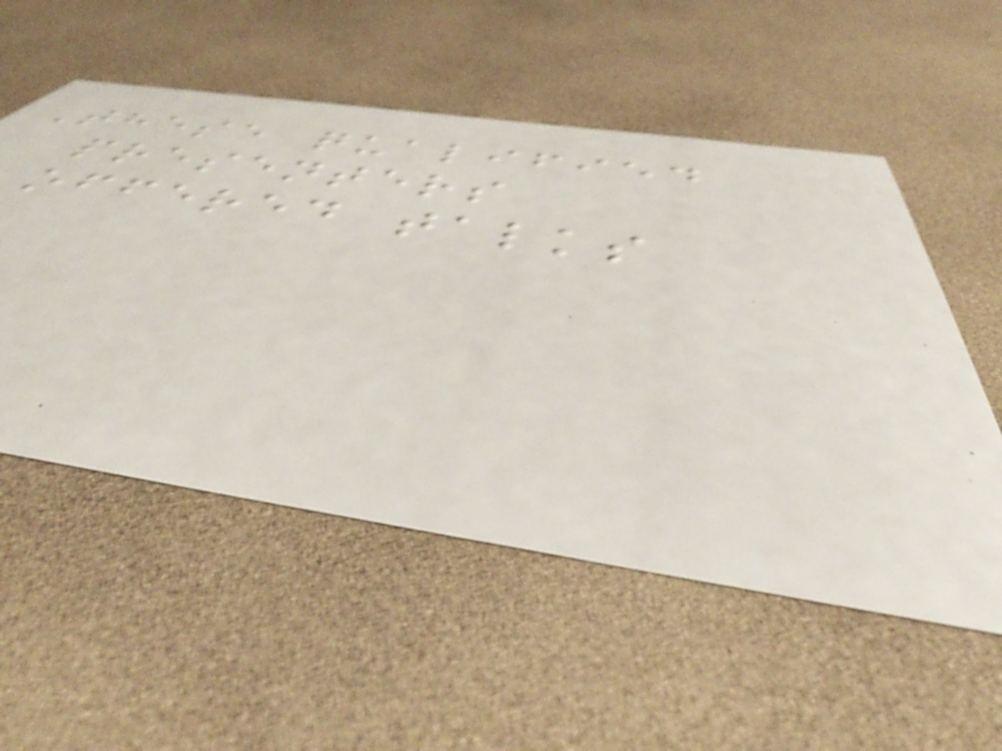These qualified
presenters
offered talks
